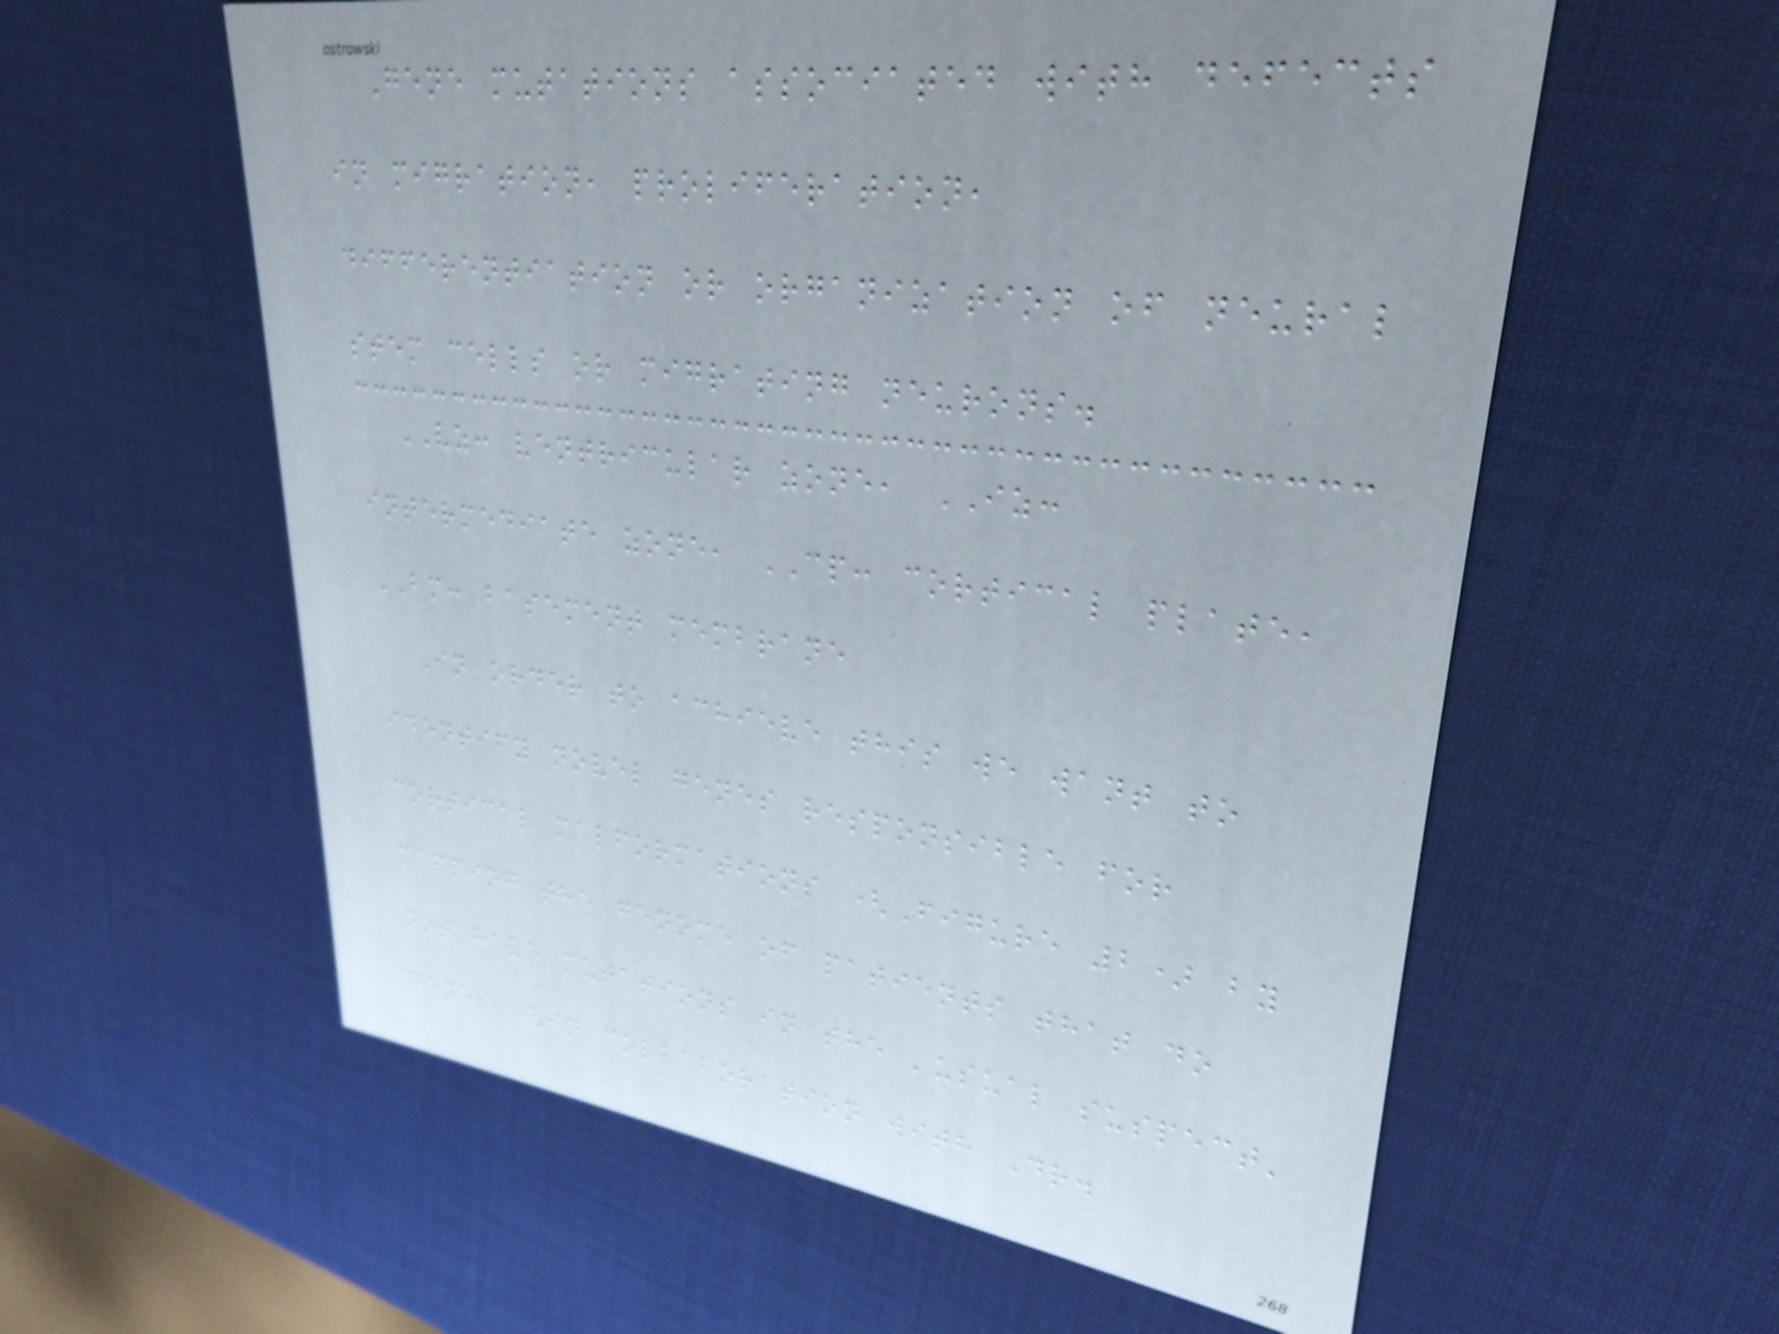Gene mutations associated with defects
in migration, proliferation,
differentiation or organization of neural
stem cells or migrating neurons.
VZ: ventricular zone, IZ:
intermediate zone, CP: cortical plate,
BM: basement membrane
In order to achieve this we want to
identify novel genes responsible for
cortical malformations (Figure 2) by
mapping the genome of patients that do
not have mutations in the 'usual suspect'
genes (in collaboration with Dr.
